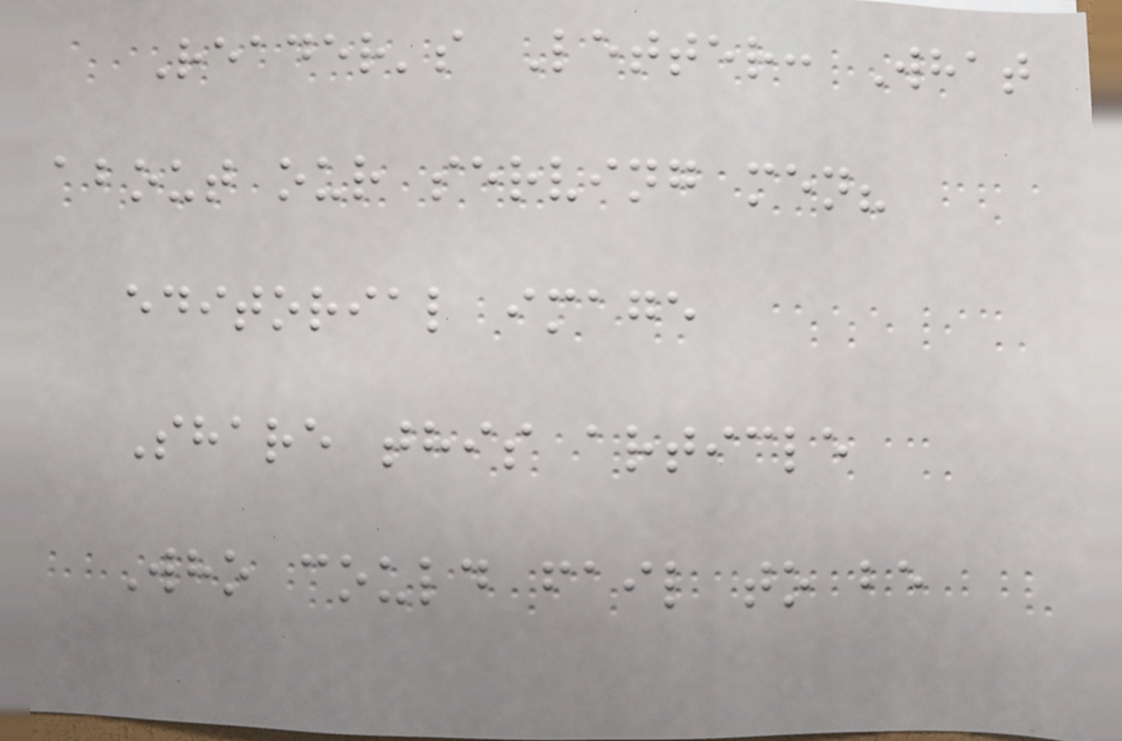Reader's Letter: What
about our serving men?
editorial image
Share this article
Who could fail to be
